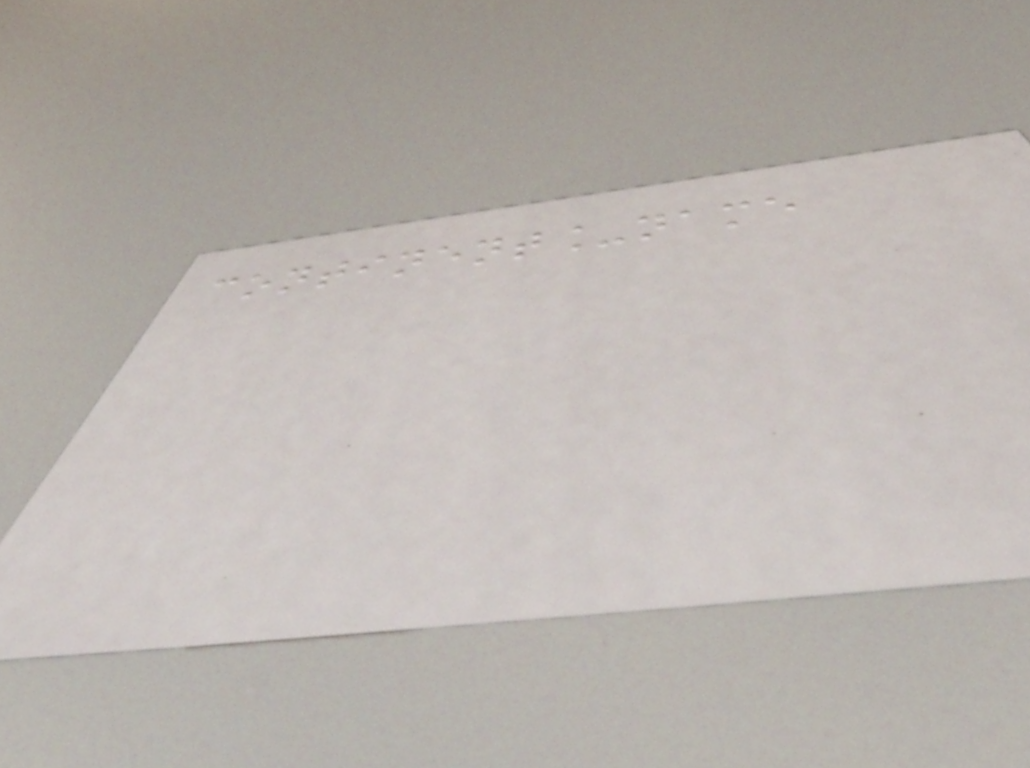continent_name
